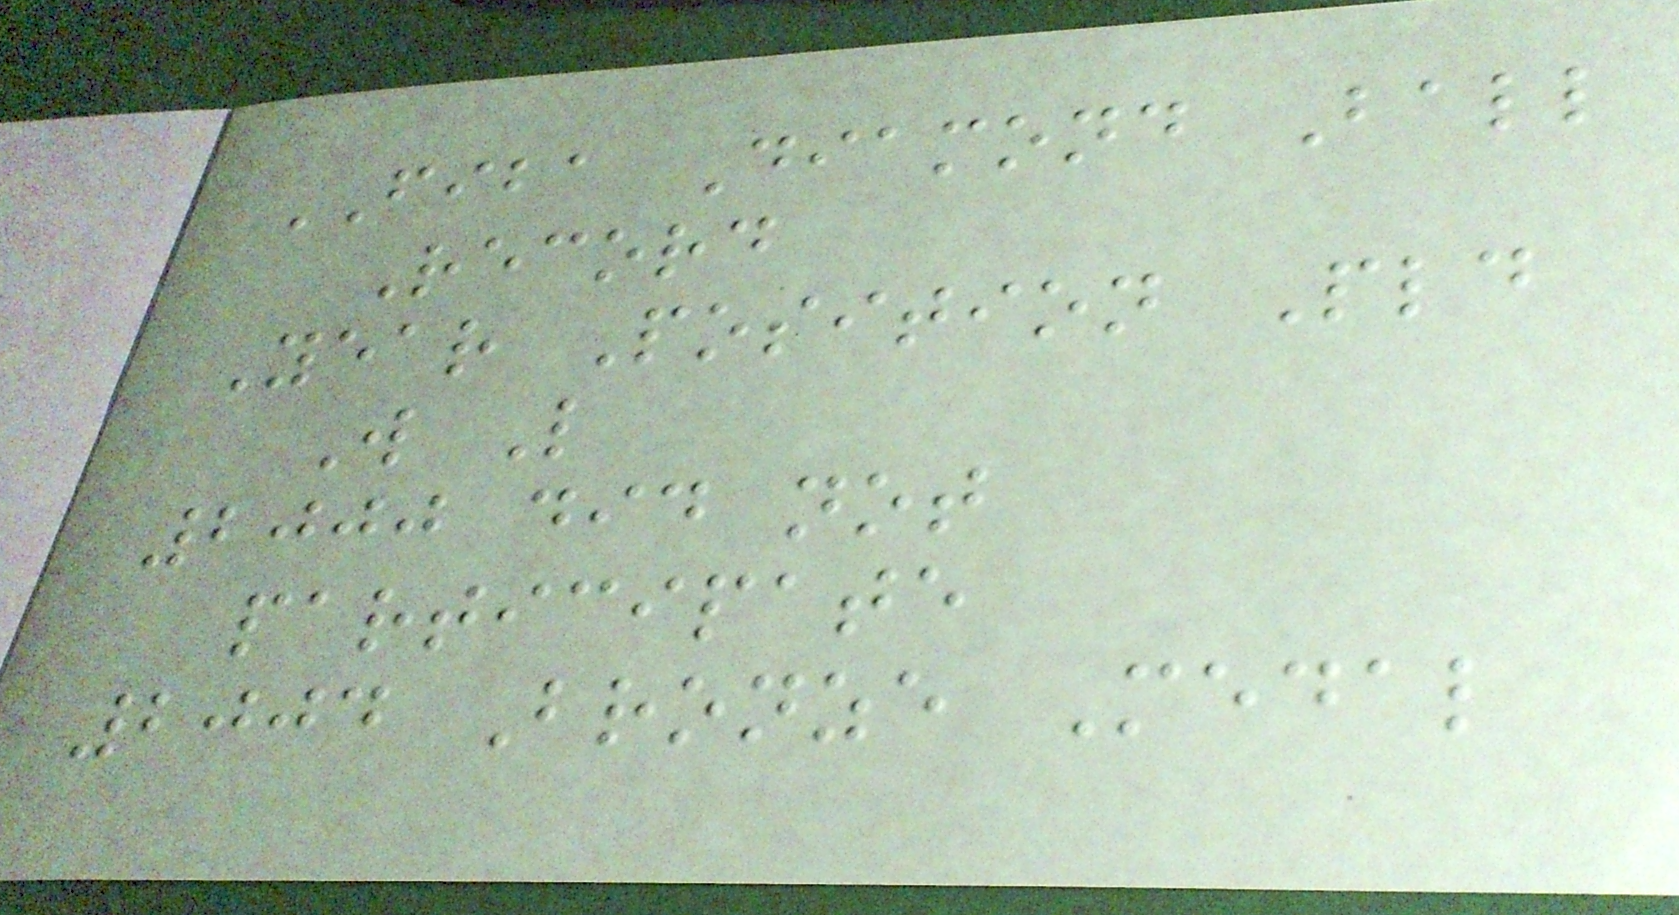FIBA Diamond Ball
Record
Year Position Pld
W L
2000 did not
participate
2004 Bronze Medal
